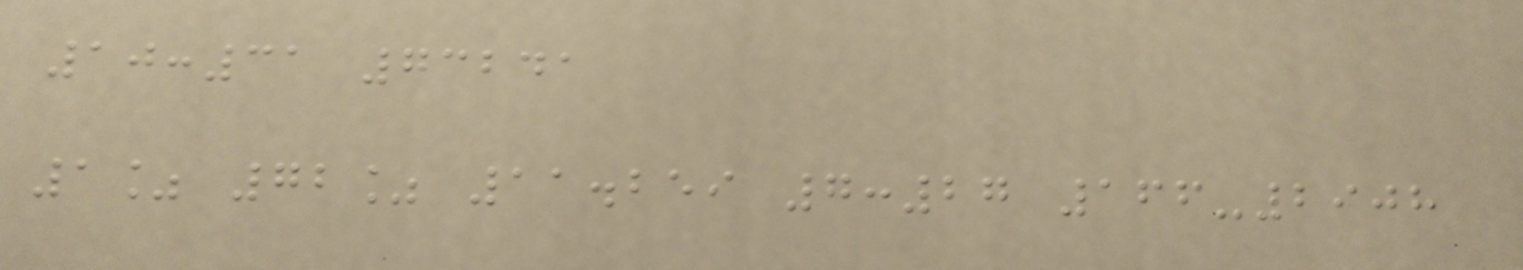10:31 73241
1% 72% 11.259 7:27 166-2908
